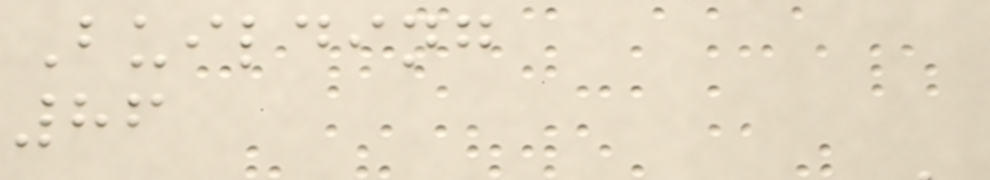Building
86
